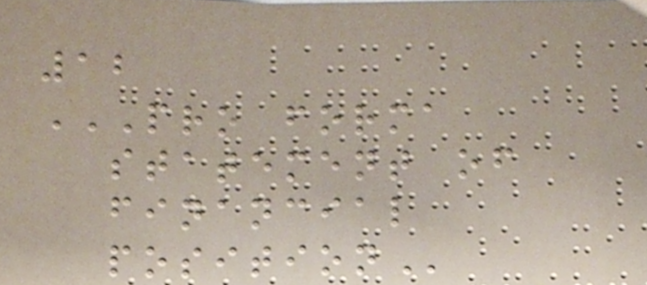12
PRO FORMA
STATEMENT OF
FINANCIAL
POSITION
